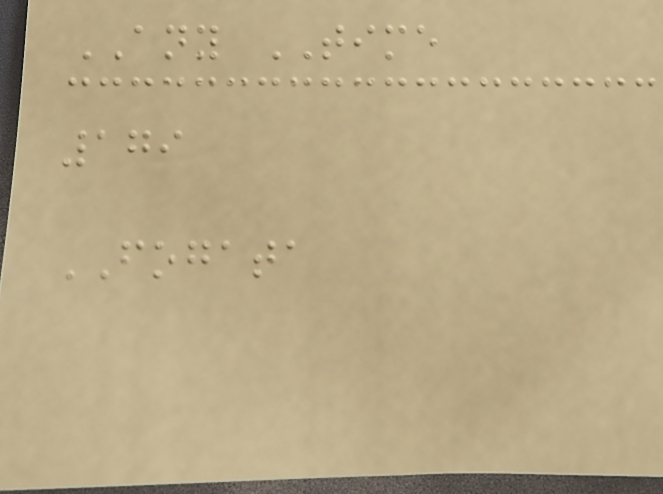ANY TIME
179
FOGATA
